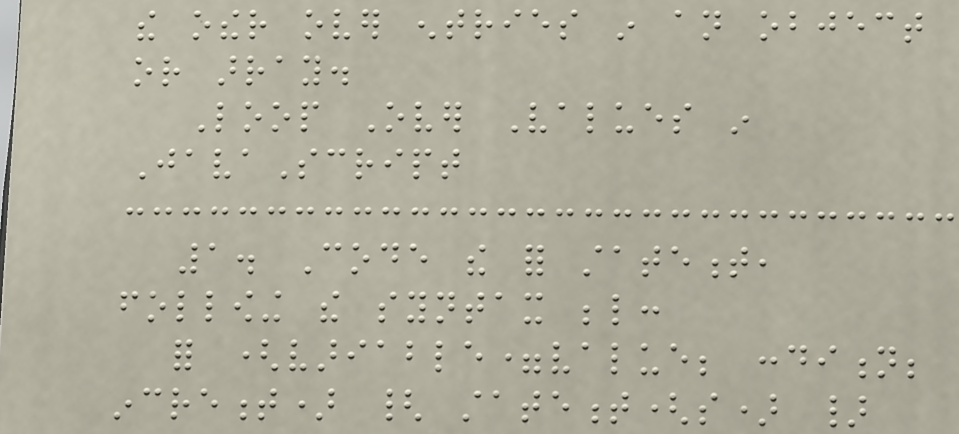the other over entries in an object
or array.
Loop Over Values in
JavaScript
1. Code the for statement,
following the syntax below:
for (variable=value; condition;
increment) { statement(s) }
